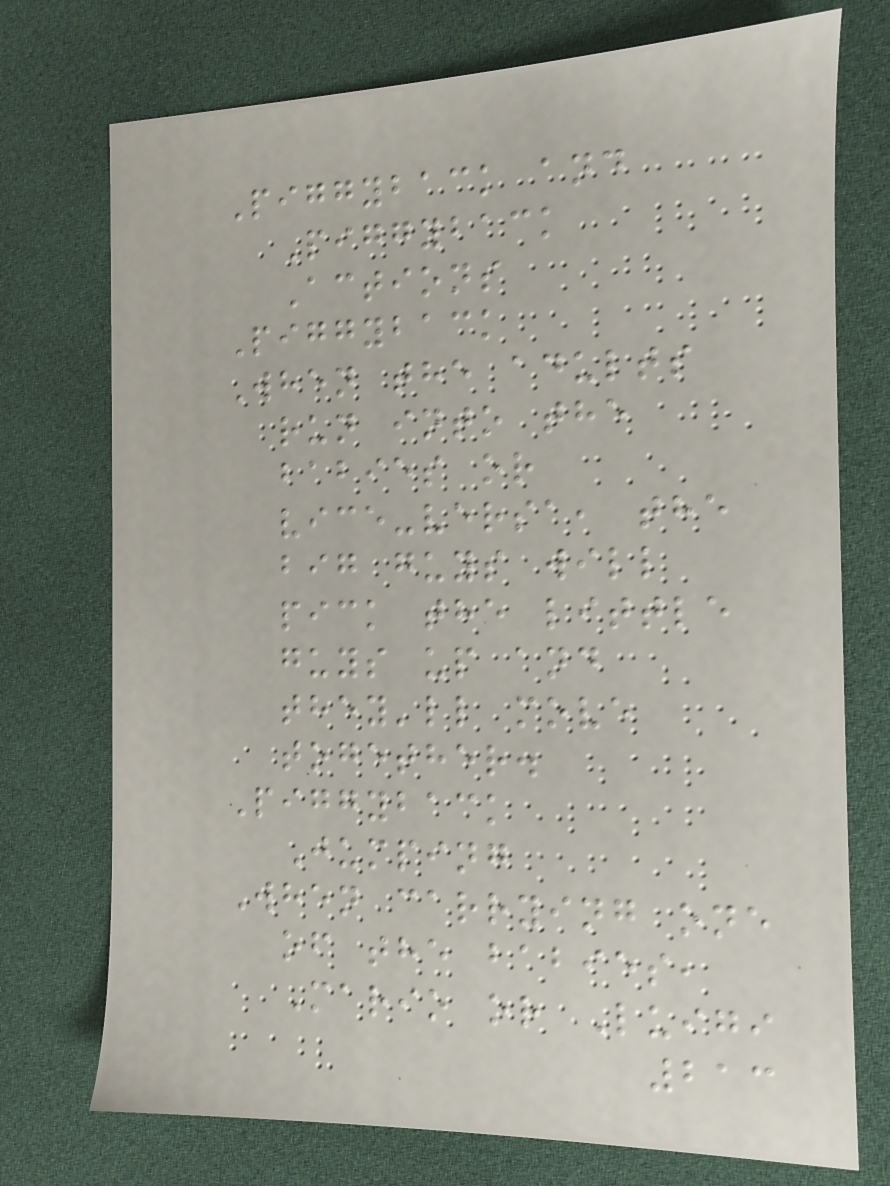Piggyback and
Piggyback
Actions
Piggyback
When the adults
run into the
babies or
vice-versa, the
big guys will
pick the little
guys up and
they'll move
together.
Piggyback
Jumping
When carrying one
of the babies,
Mario or Luigi
213
